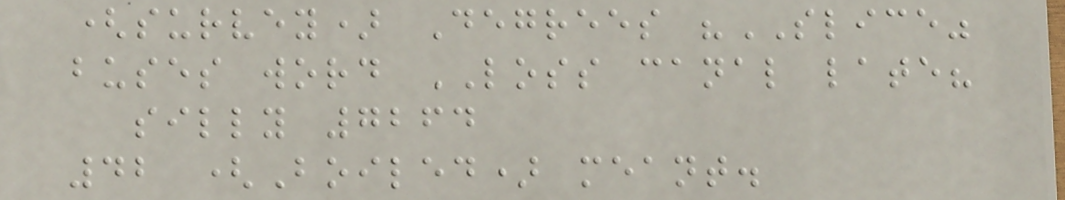(survey) Degrees "SLICE"
buses word LOSS canal late?
silly 7264
42 (Boiled) meant.
